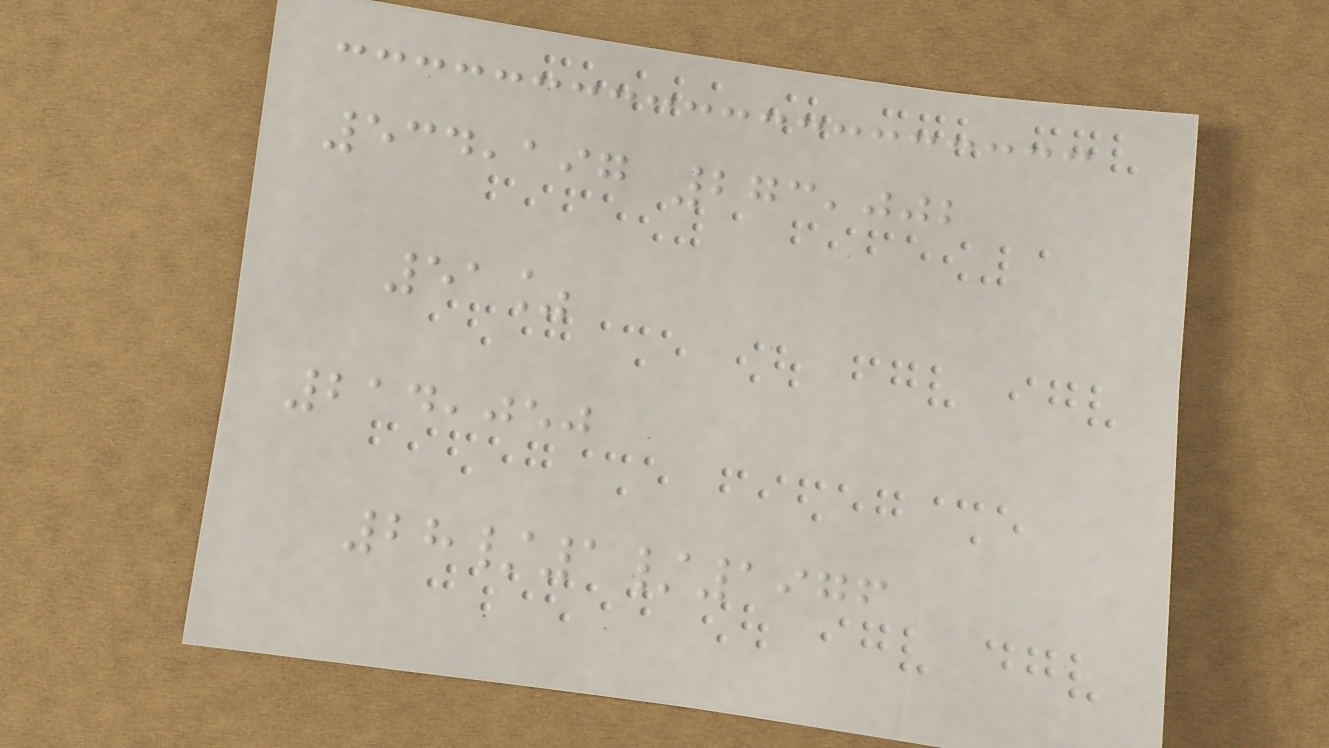534,197 273,002
51%
214,050
28/1/1976
